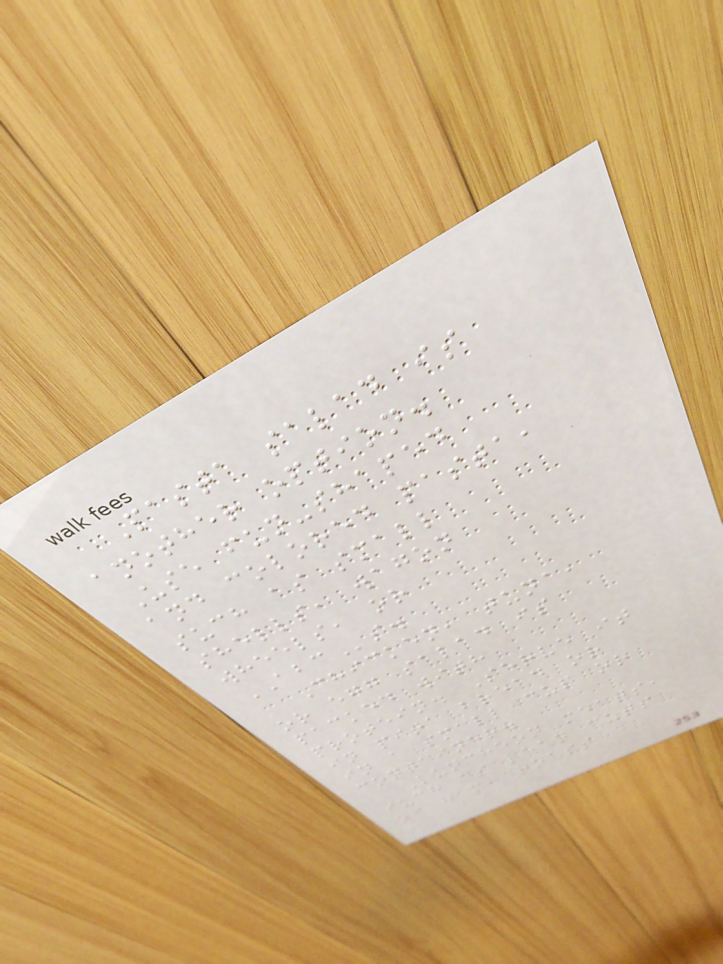Pasta salad is
another option.
Use fun-shaped
and colored pasta,
such as small
shells, wagon
wheels, or
ABCs.
Chicken, tuna,
or egg salad is
packed with
protein. Serve it
in pita bread or
in a small cup or
container.
Luncheon meats,
such as lean cuts
of ham, roast
